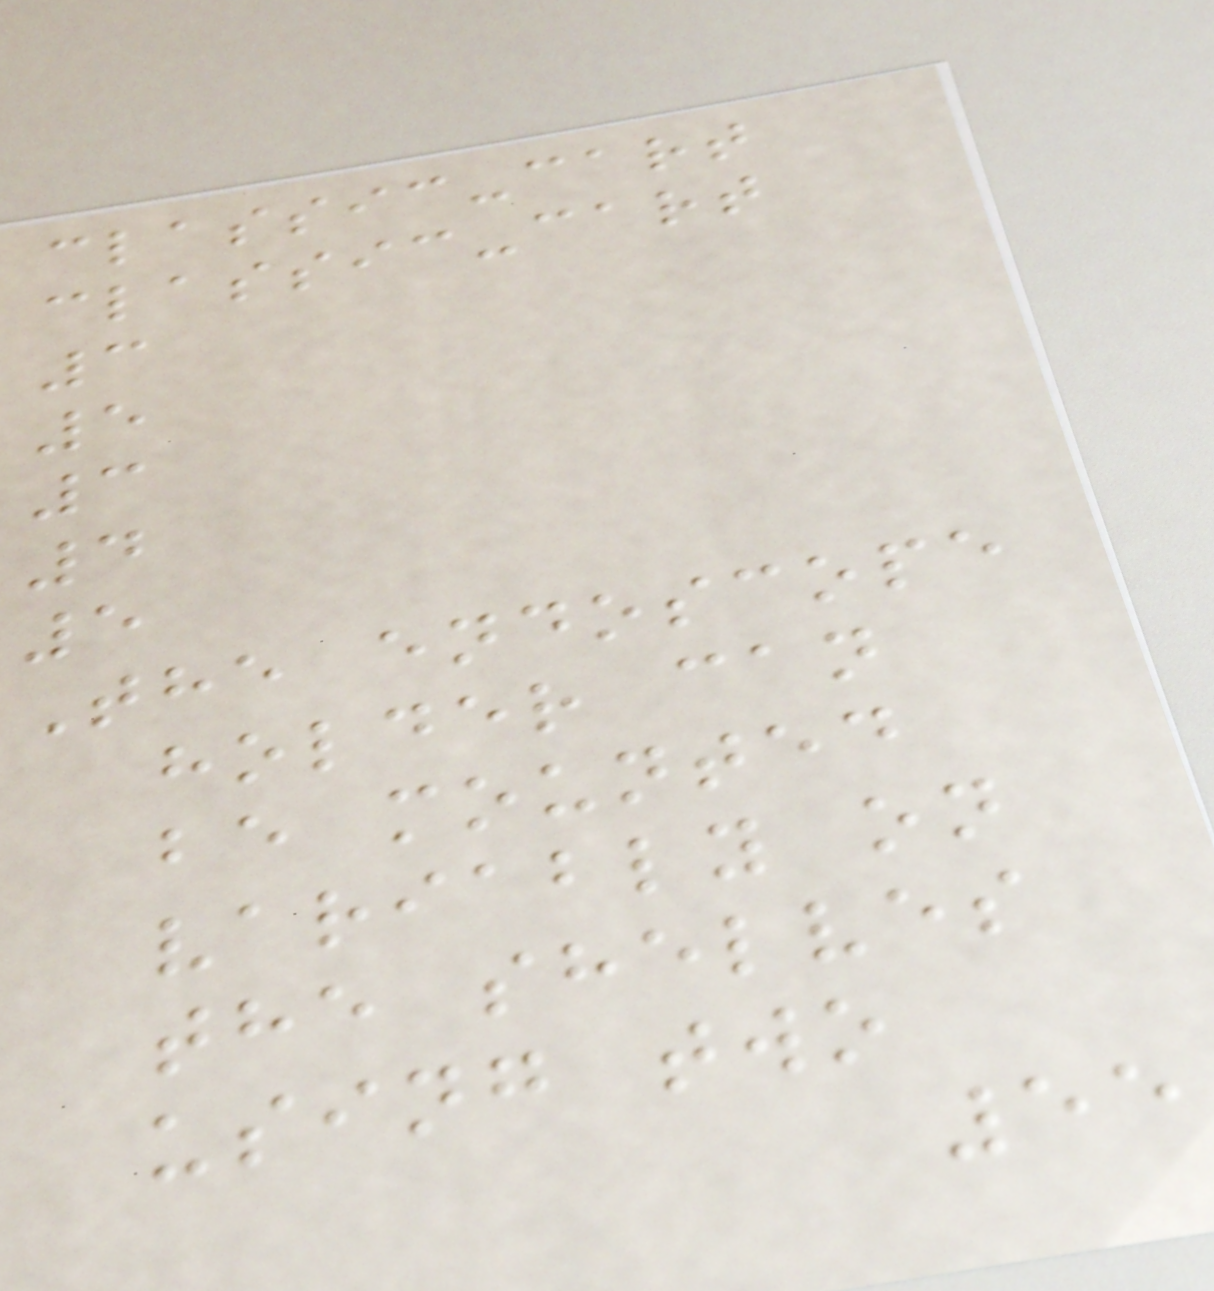classic-cart
classic-cart
3
5
3
4
5
The endoscope
holder can
be mounted
variably on
the shelves
using two
55
